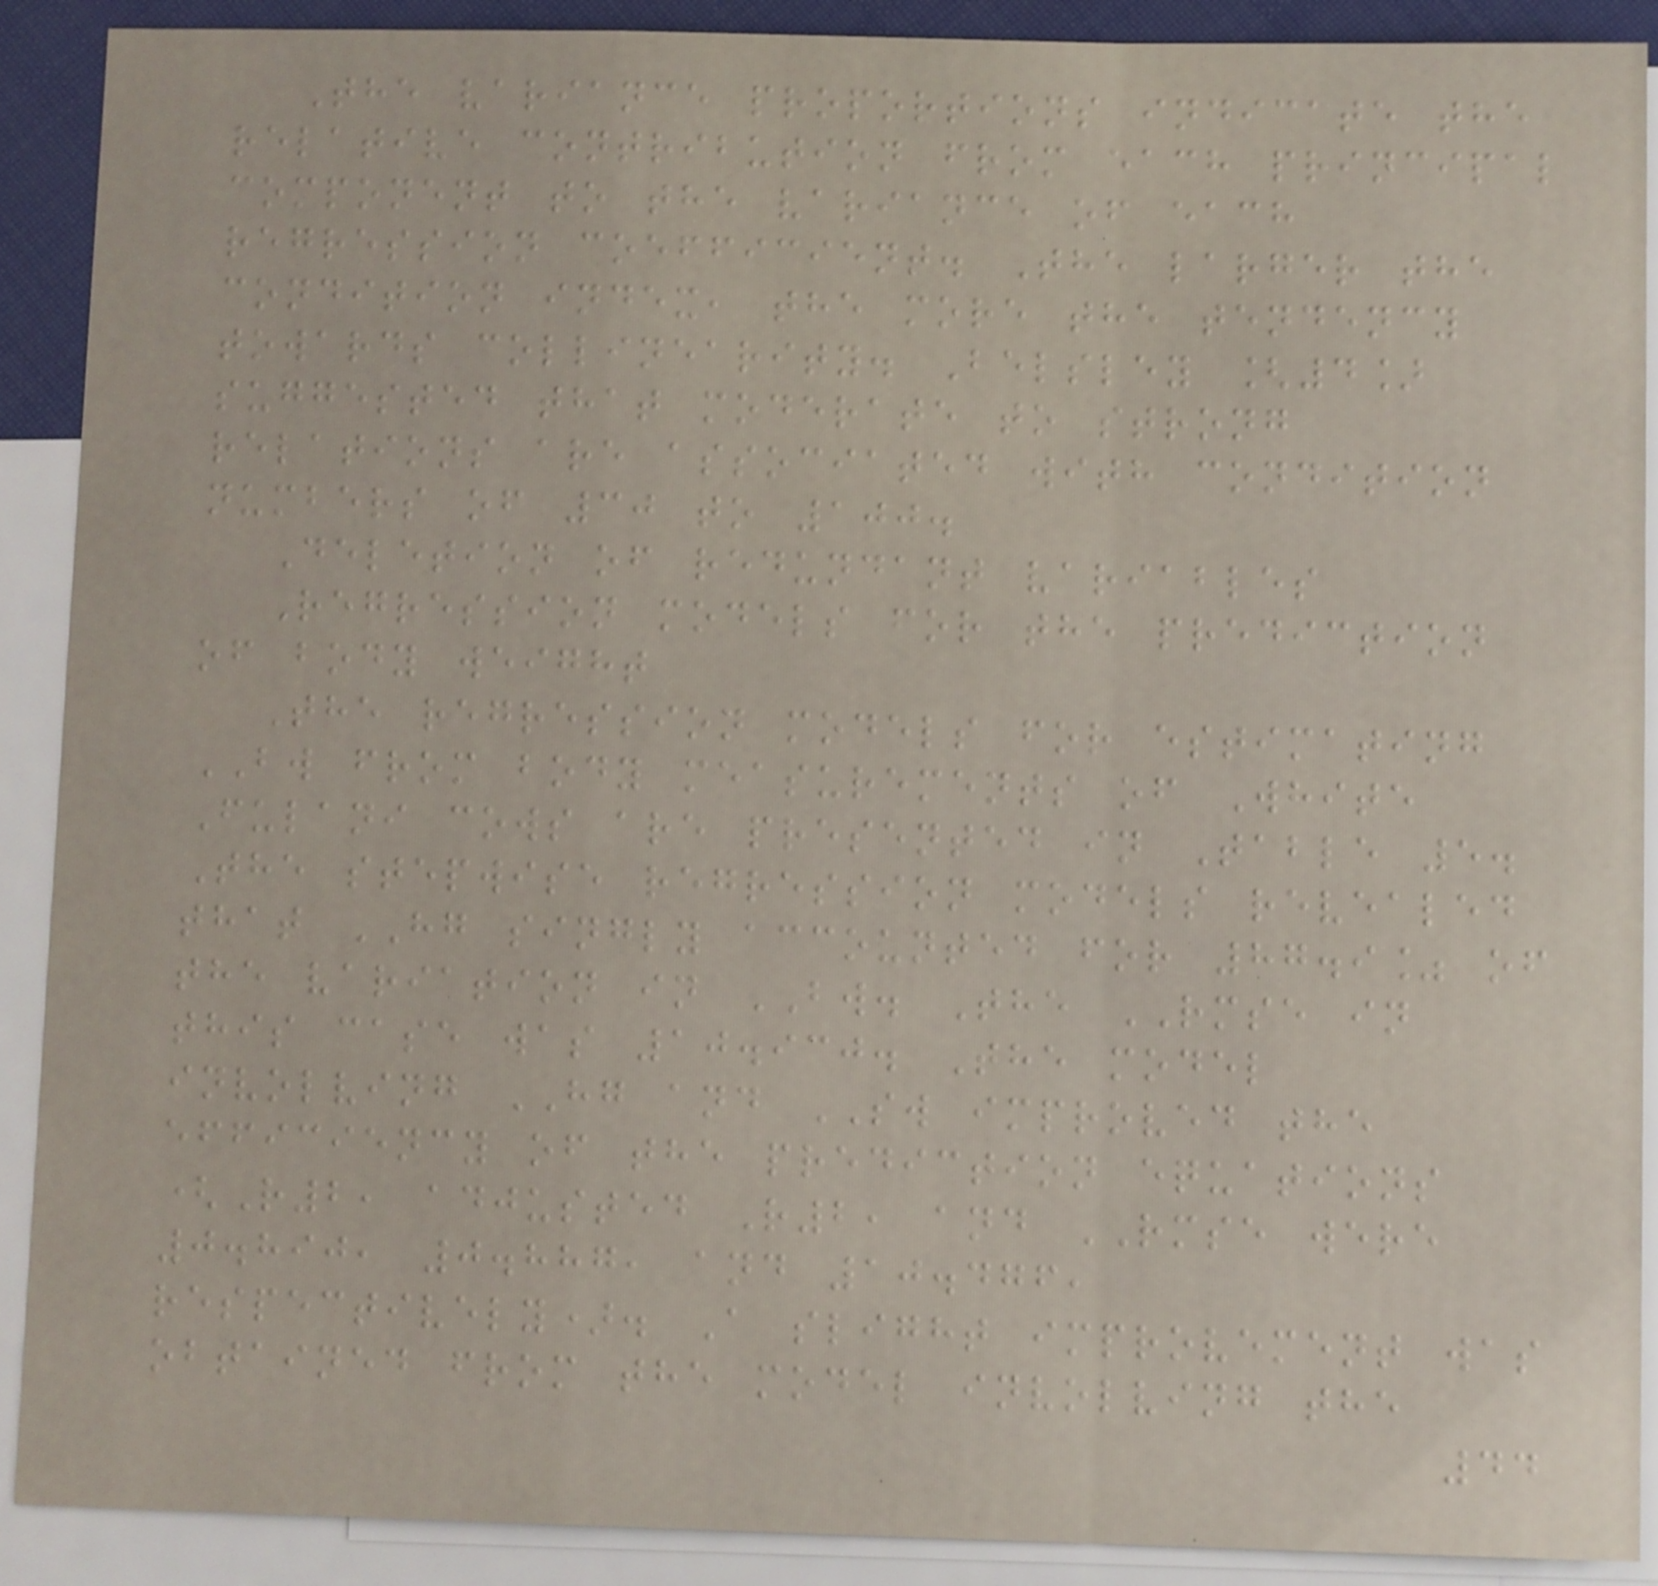The variance proportions indicate the
relative contribution from each principal
component to the variance of each
regression coefficient. The larger the
condition index, the more the tendency
towards collinearity. Belsley [4]
suggested that moderate to strong
relations are associated with condition
numbers of 30 to 100.
Deletion of redundant variables
Regression models for the prediction
of body weight
The regression models for estimating
BW from body measurements of White
Fulani cows are presented in Table 5.
The stepwise regression models revealed
that HG singly accounted for 87.9% of
the variation in BW. The RMSE in
this case was 10.930. The model
involving HG and SW improved the
efficiency of the prediction equations
(R2, adjusted R2, and RMSE were
0.890, 0.887, and 10.476,
respectively). A slight improvement was
obtained from the model involving the
44
